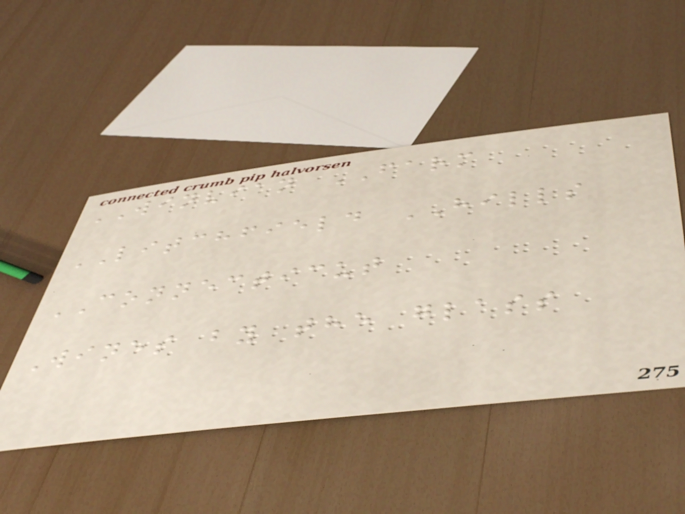WINVIAN FARM
LITCHFIELD HILLS
CONNECTICUT
Wines by the glass
